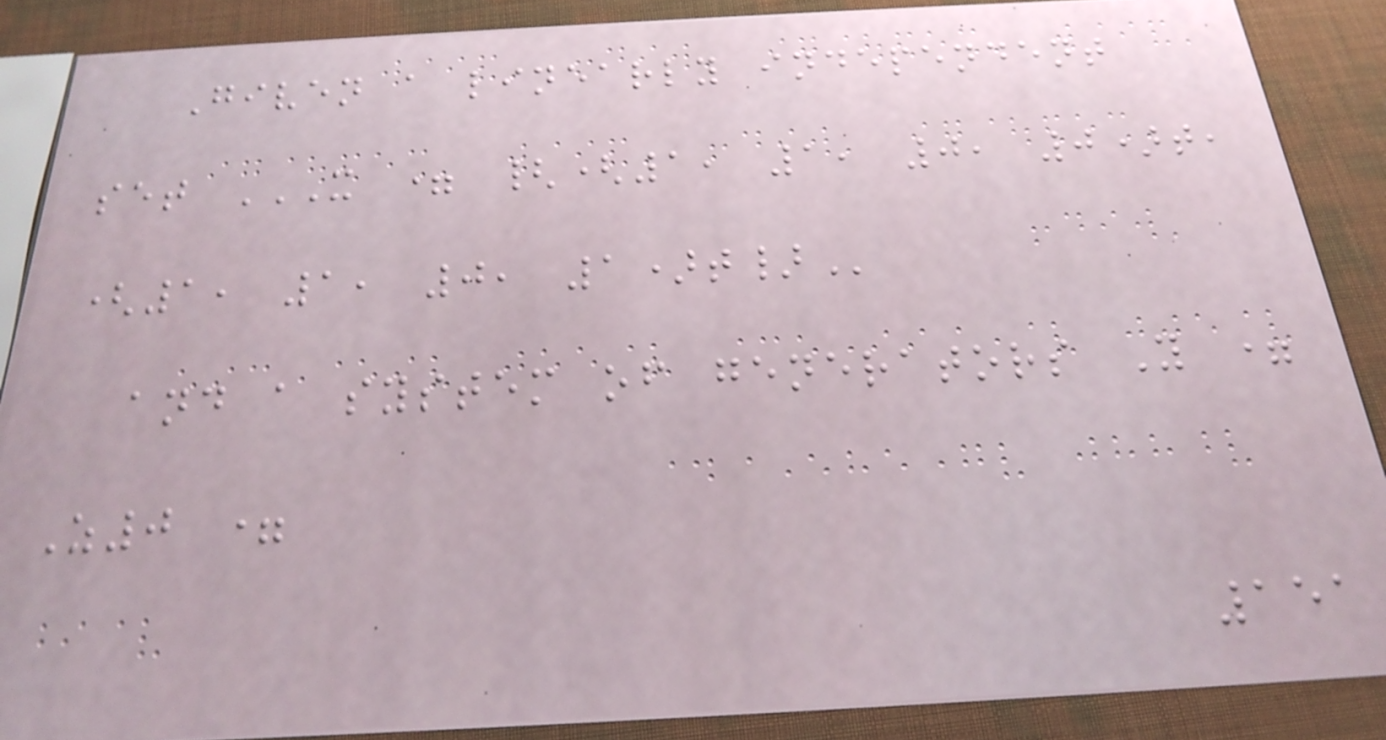Given a linearly independent
set X = {(1, 1, 0, 0)T,
(1, 1, 0, 1)T}
and a system of generators Y =
Z0 =
151
